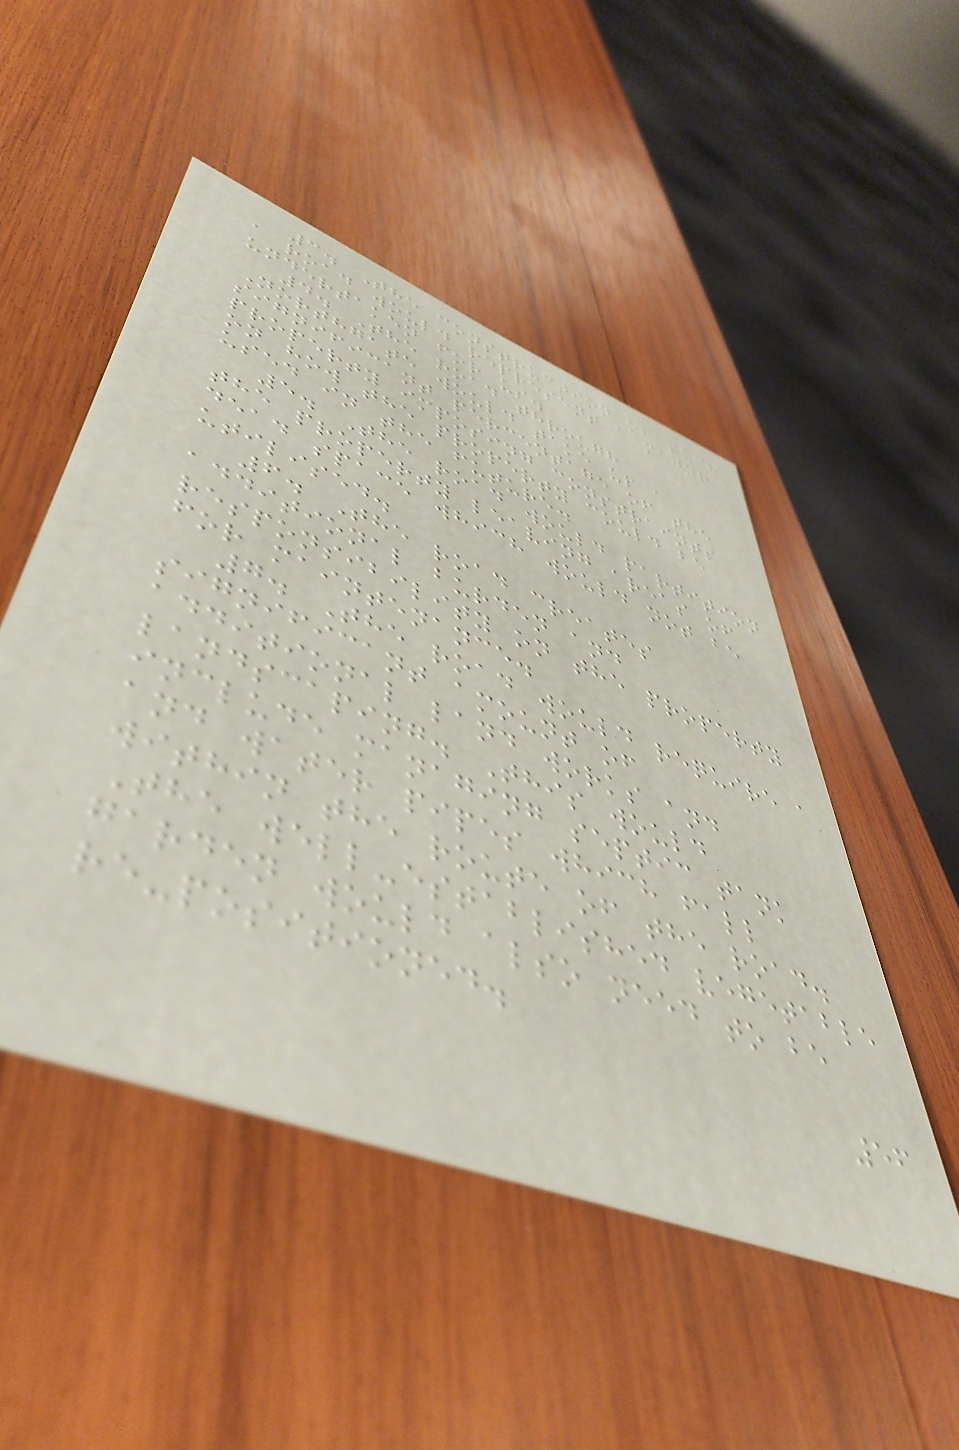3. The construction of such
a road would represent a major
undertaken for us.
4. The road through
Northgate would take up a
significant percentage of the
property imposing constraints
on how the property could be
used in the future.
5. The road would partition
the property leaving areas of
dead space which would not be
utilised.
6. The road creates
additional burden and
responsibility on the property
for maintenance.
7. The road would require a
significant amount of
additional land works and
landscaping. This would
include managing septic tank
and water pipes which fall
within the route of the road.
The well-established vegetable
garden would also need to be
re-positioned.
56
